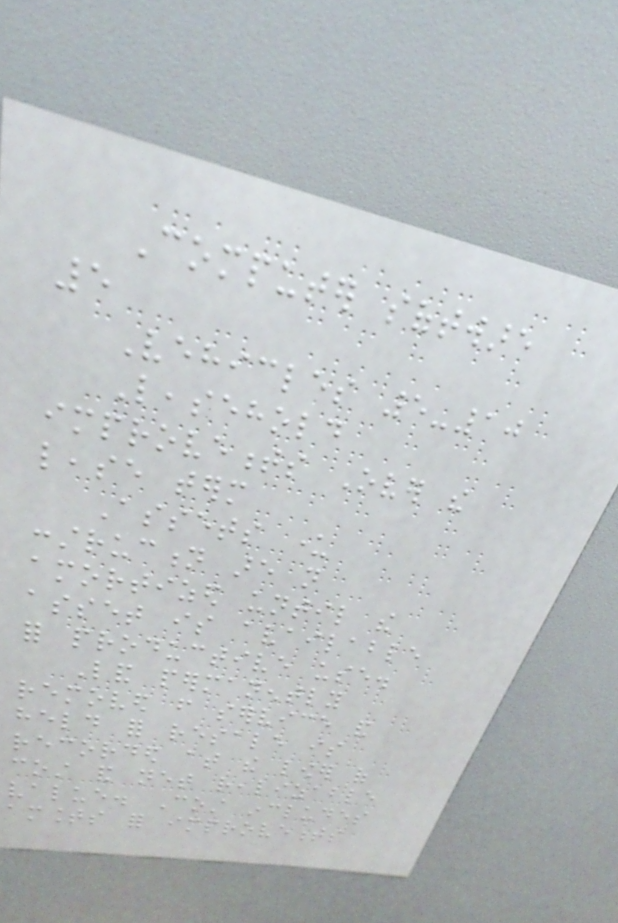Computer software
5
Vehicles 5-10
Leasehold
improvements Over the
lease term
Assets under
construction are not
amortized until the
asset is available
for productive use.
Land permanently
removed from service and
held for resale is
recorded at the lower of
cost and net realizable
value. Cost includes
amounts for improvements
